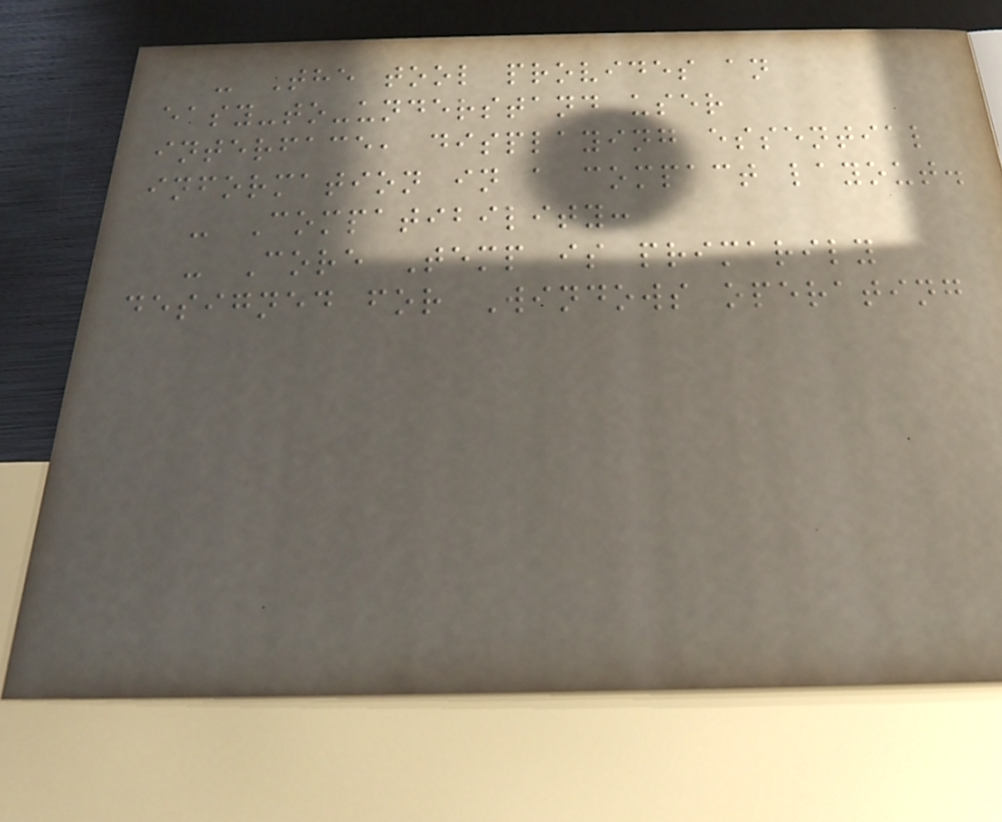- The tool provides an
easy-to-understand user
interface, displaying essential
information in a compact layout.
- Compatibility:
- Core Temp is primarily
designed for Windows operating
